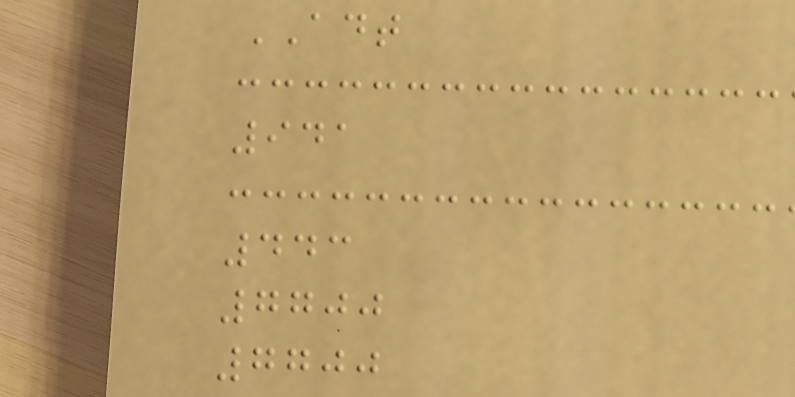ADT
941
443
7700
7700
